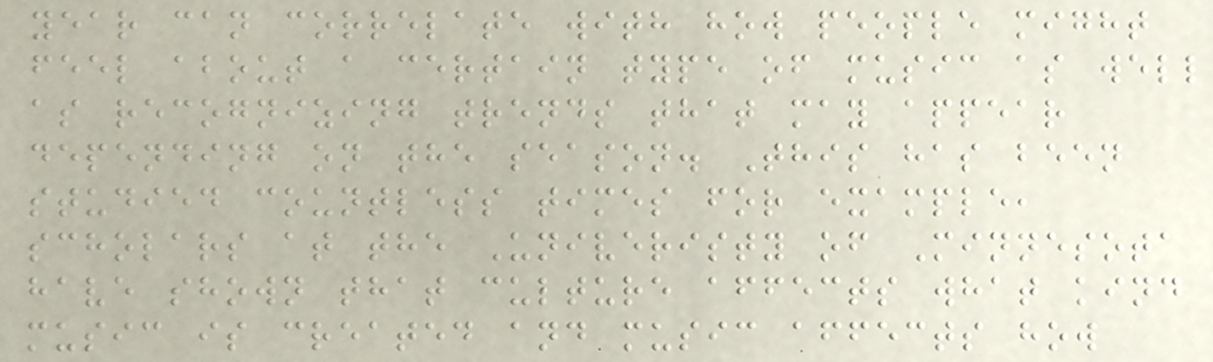year can correlate with how people might
feel about a certain type of music as well
as recognizing trends that may appear
depending on the season. This has been
studied countless times for example,
scholars at the Univeristy of Minnesota
have shown that culture affects what kind
music is created and music affects how
